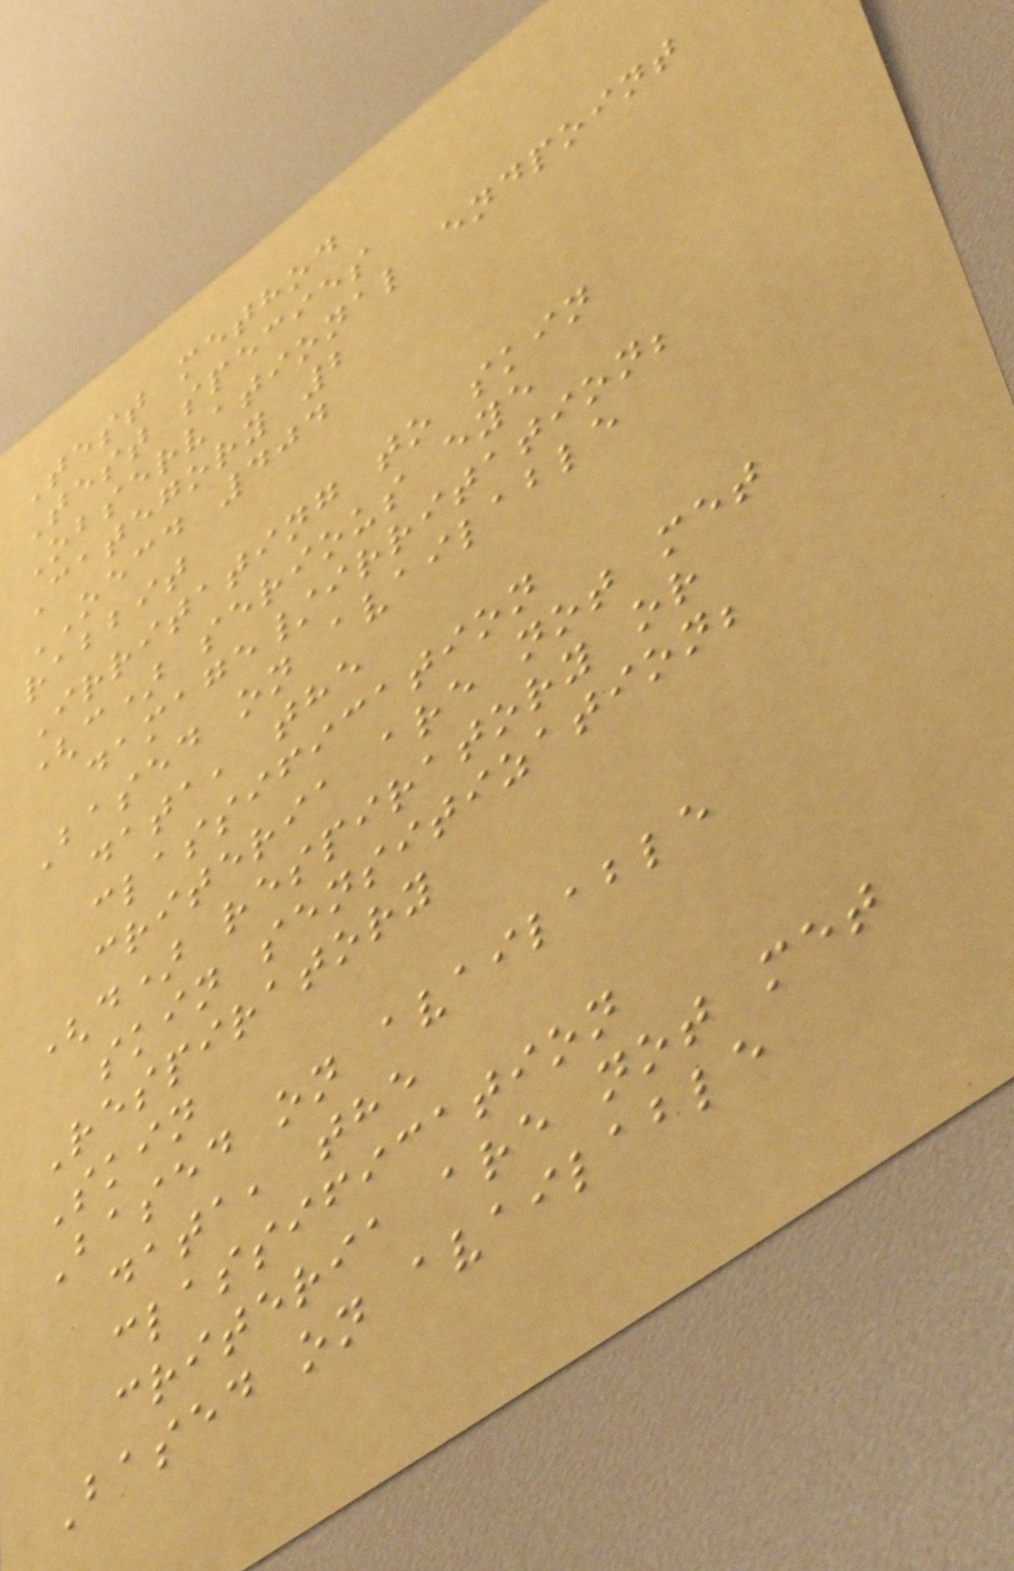Test method
Test species
Observational endpoint
Category 2
OECD 404
rabbit
Irritating to skin
(c) serious eye
damage/irritation;
Based on available
data, the
classification
criteria are not met
(d) respiratory or
skin sensitization;
Respiratory
Skin
Based on available
data, the
classification
criteria are not met
Based on available
